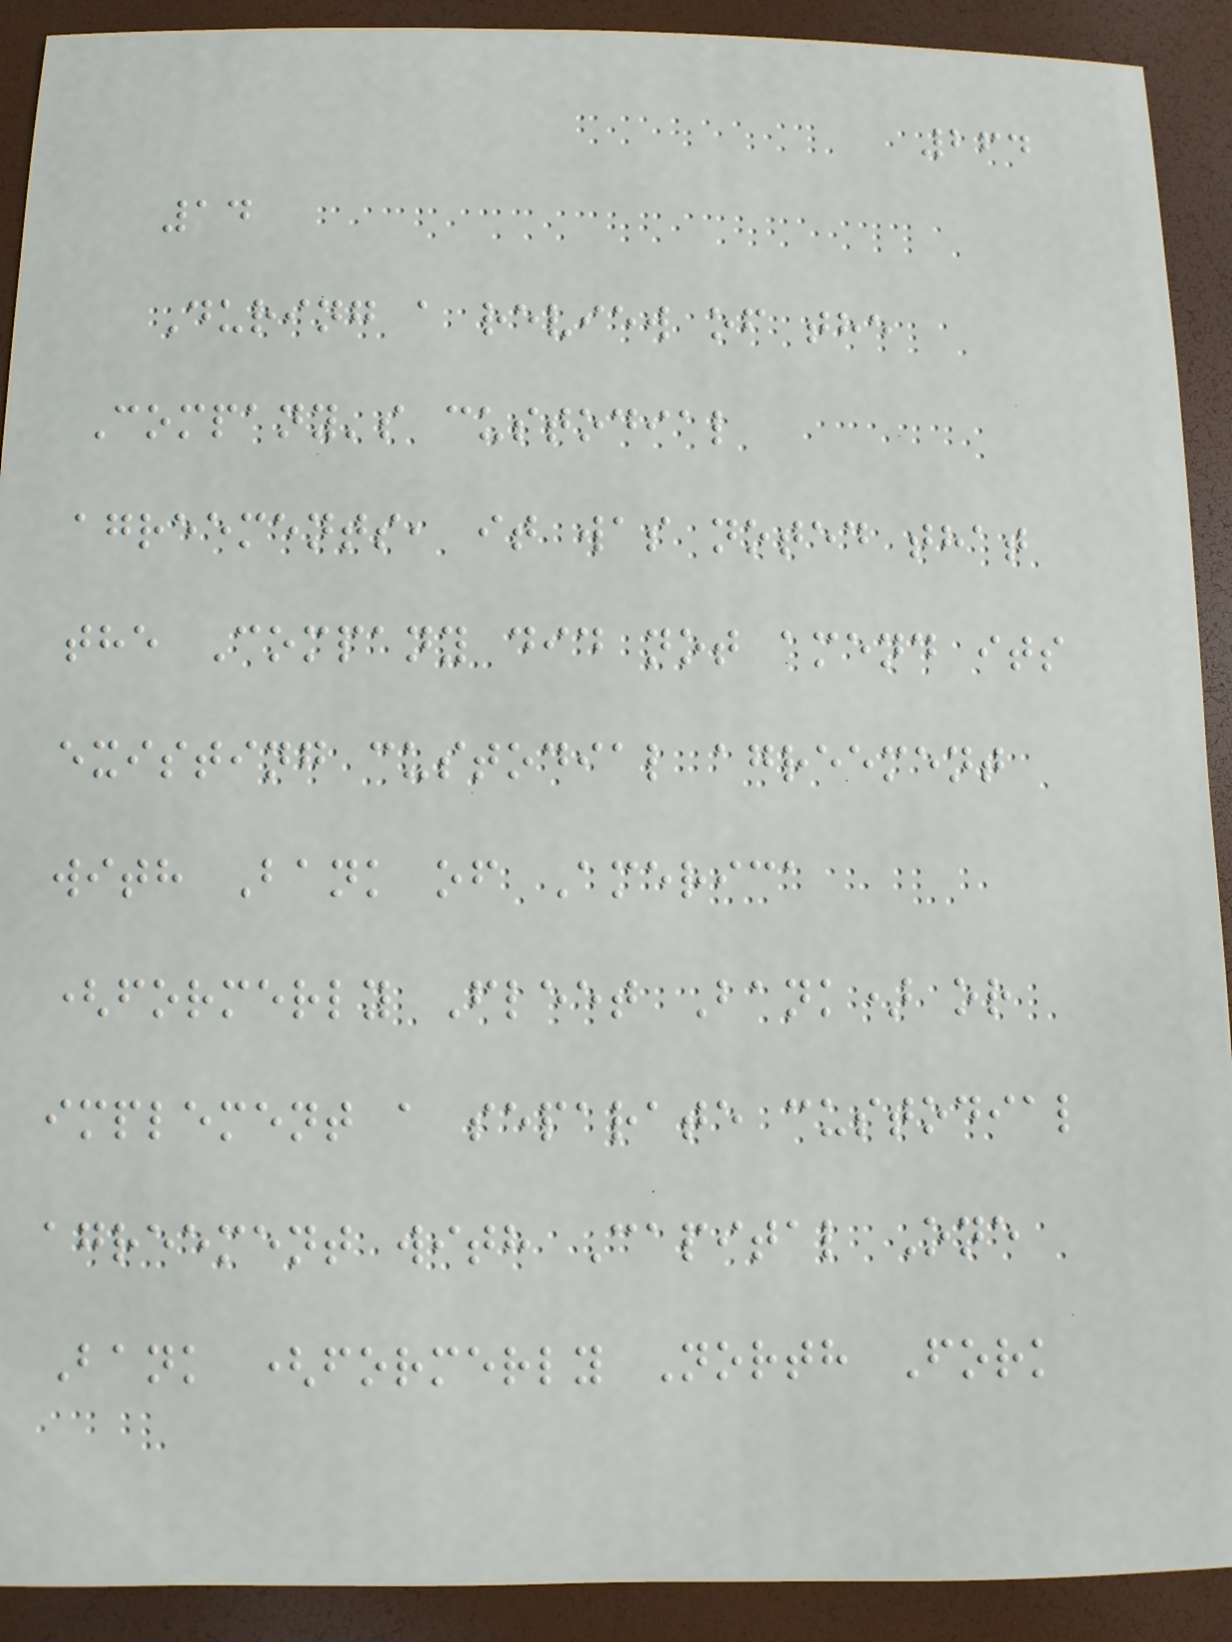264
14
During a review of the
Company's custodial
agreements, it was noted that
the Company did not amend its
existing custodial agreement
with Bank of America
(formerly Fleet Bank) or
implement a separate custodial
agreement with Capital One
Bank (formerly North Fork
